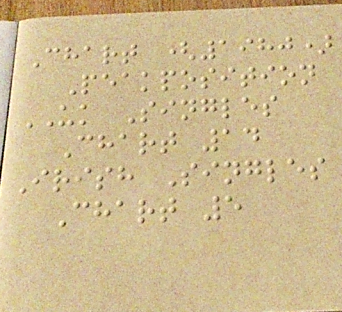Chart (1980)
Peakposition
UK Singles
Chart 14
Irish Singles
Chart 5
